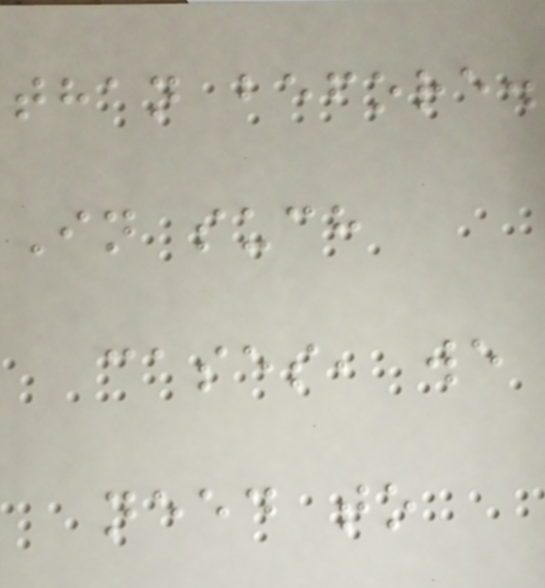than before.
In such
cases, we
need to
